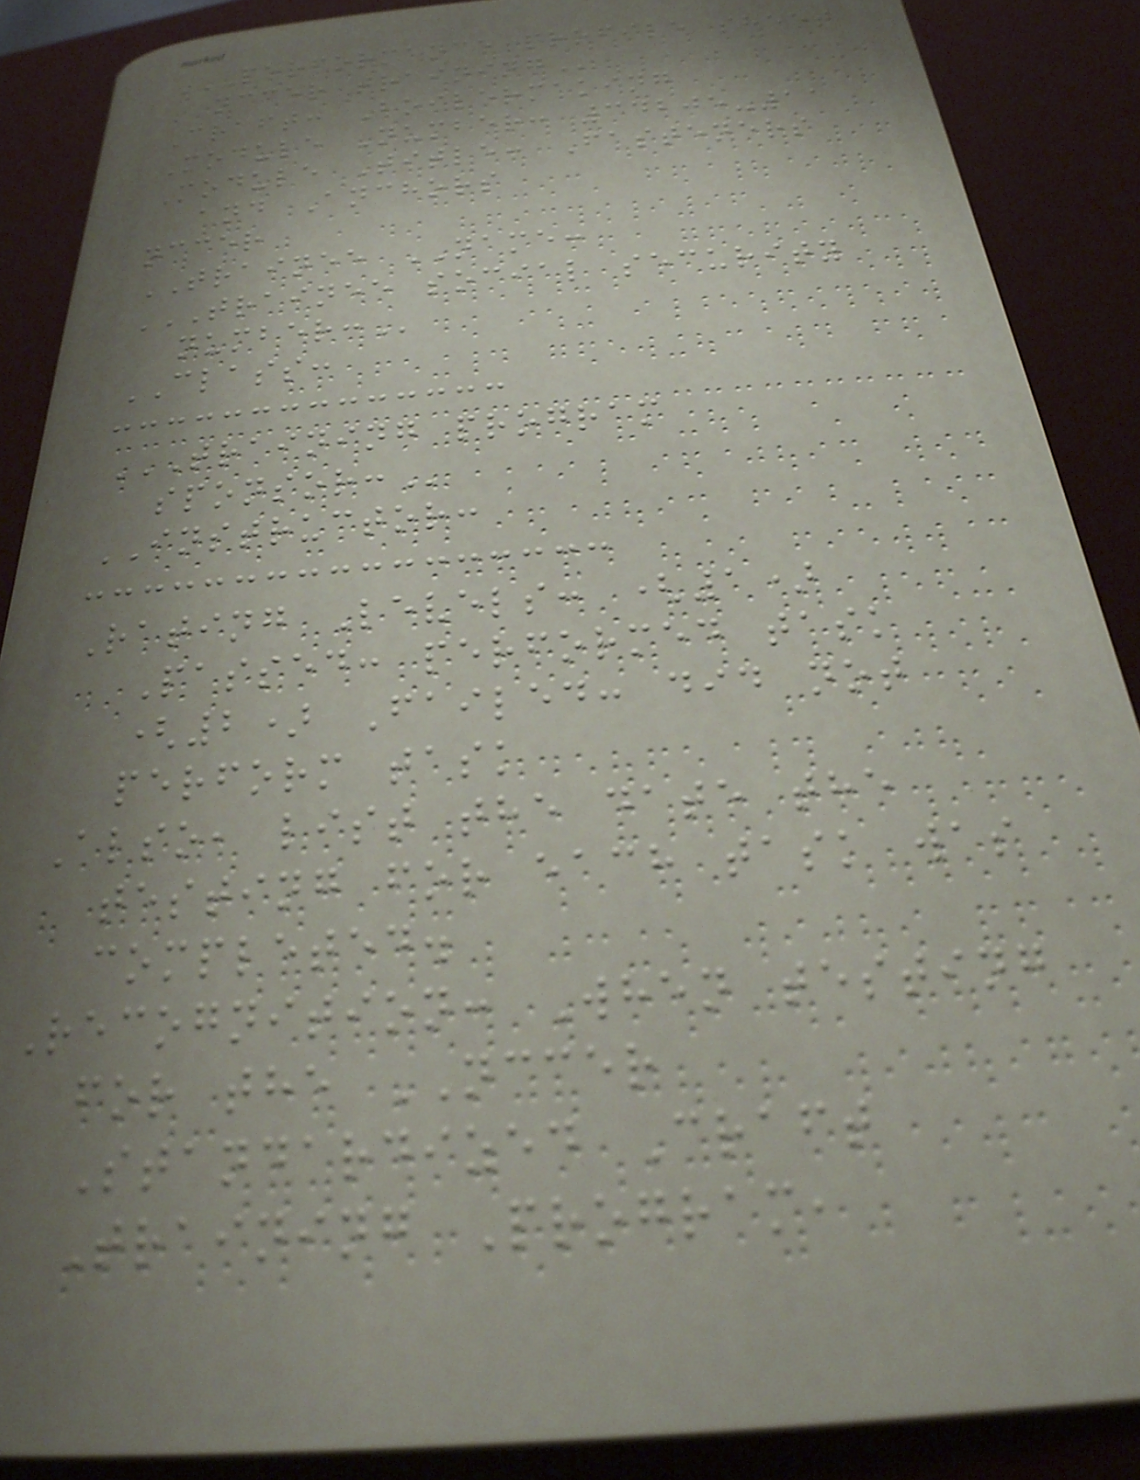PERFORMANCE PROFILE SHEET
NCCER TRAINING
Craft: Boilermaking
Module Number: 34205-11
Module Title: Fasteners
and Anchors
nccer
TRAINEE NAME:
TRAINEE SOCIAL SECURITY
NUMBER:
CLASS:
TRAINING PROGRAM
SPONSOR:
INSTRUCTOR:
Rating Levels: (1)
Passed: performed task
(2) Failed: did not
perform task
Also, list the date the
testing for each task was
completed.
Recognition: When testing
for the NCCER
Standardized Craft
Training Program,
